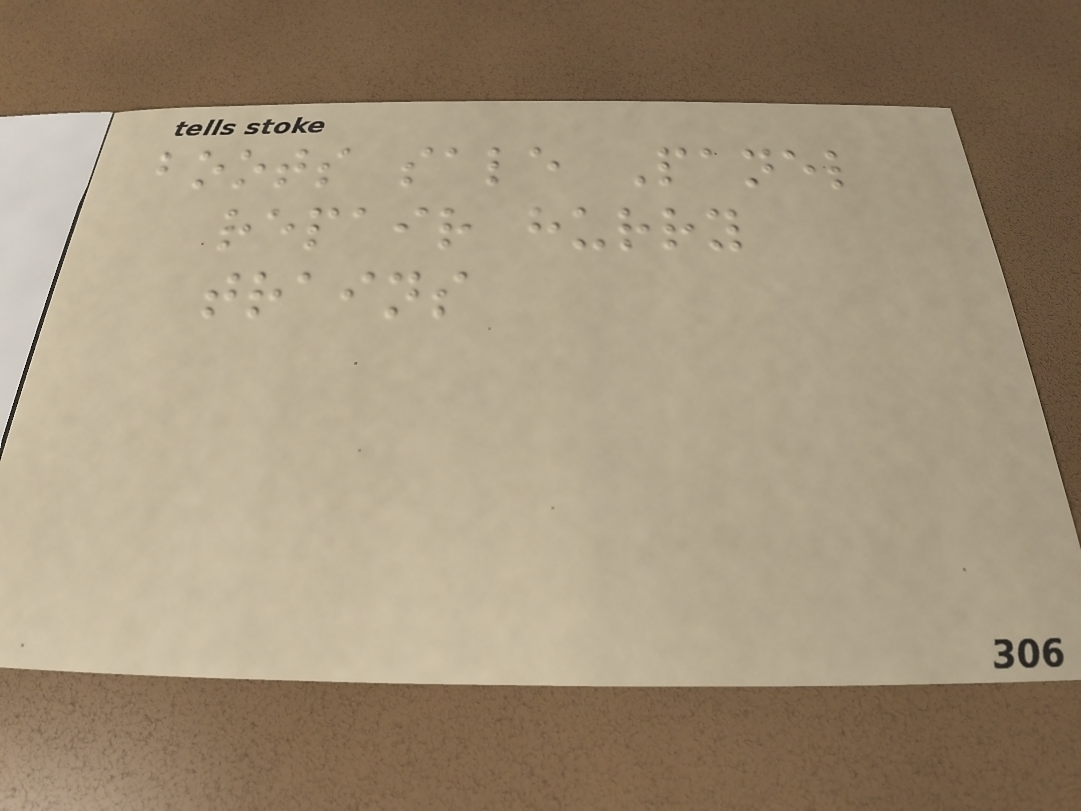boots sale Panel
repair hurry
trains
